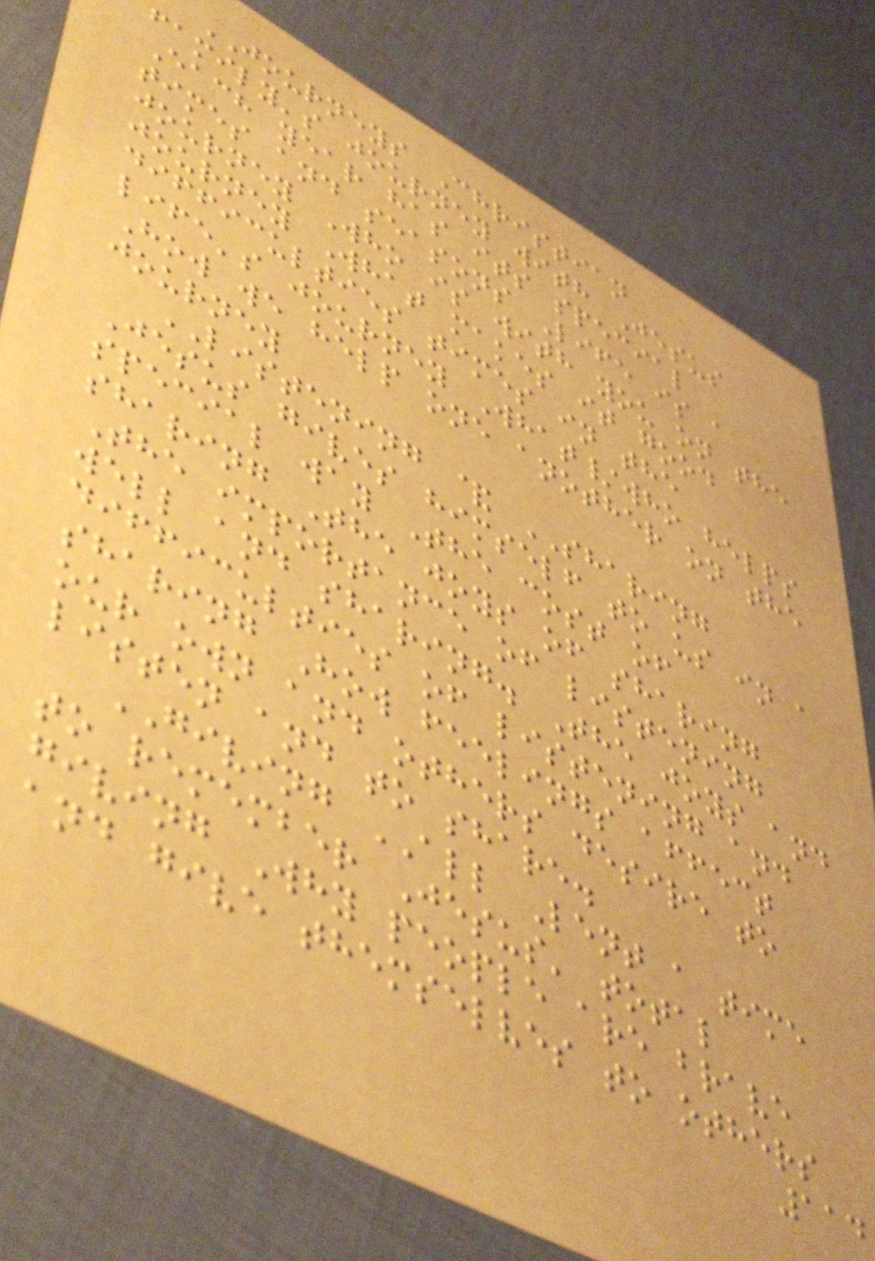JOURNEYS Christian
family's journey with Jesus
Each year has its special
times and seasons Life is a
journey Who is with you on the
journey What makes it good
difficulties times in the
life's journey What/who helps
How we help one another on the
journey
LISTENING & SHARING
Jesus gives himself to us in a
special way The cost of
sharing The joys of sharing
The importance of listening
well and sharing. The joys and
difficulties of listening and
sharing How feelings affect
our own and others desire to
listen and to share.
GIVING ALL Lent a time
to remember Jesus' total
giving Why people are brave
and give themselves to others
114
